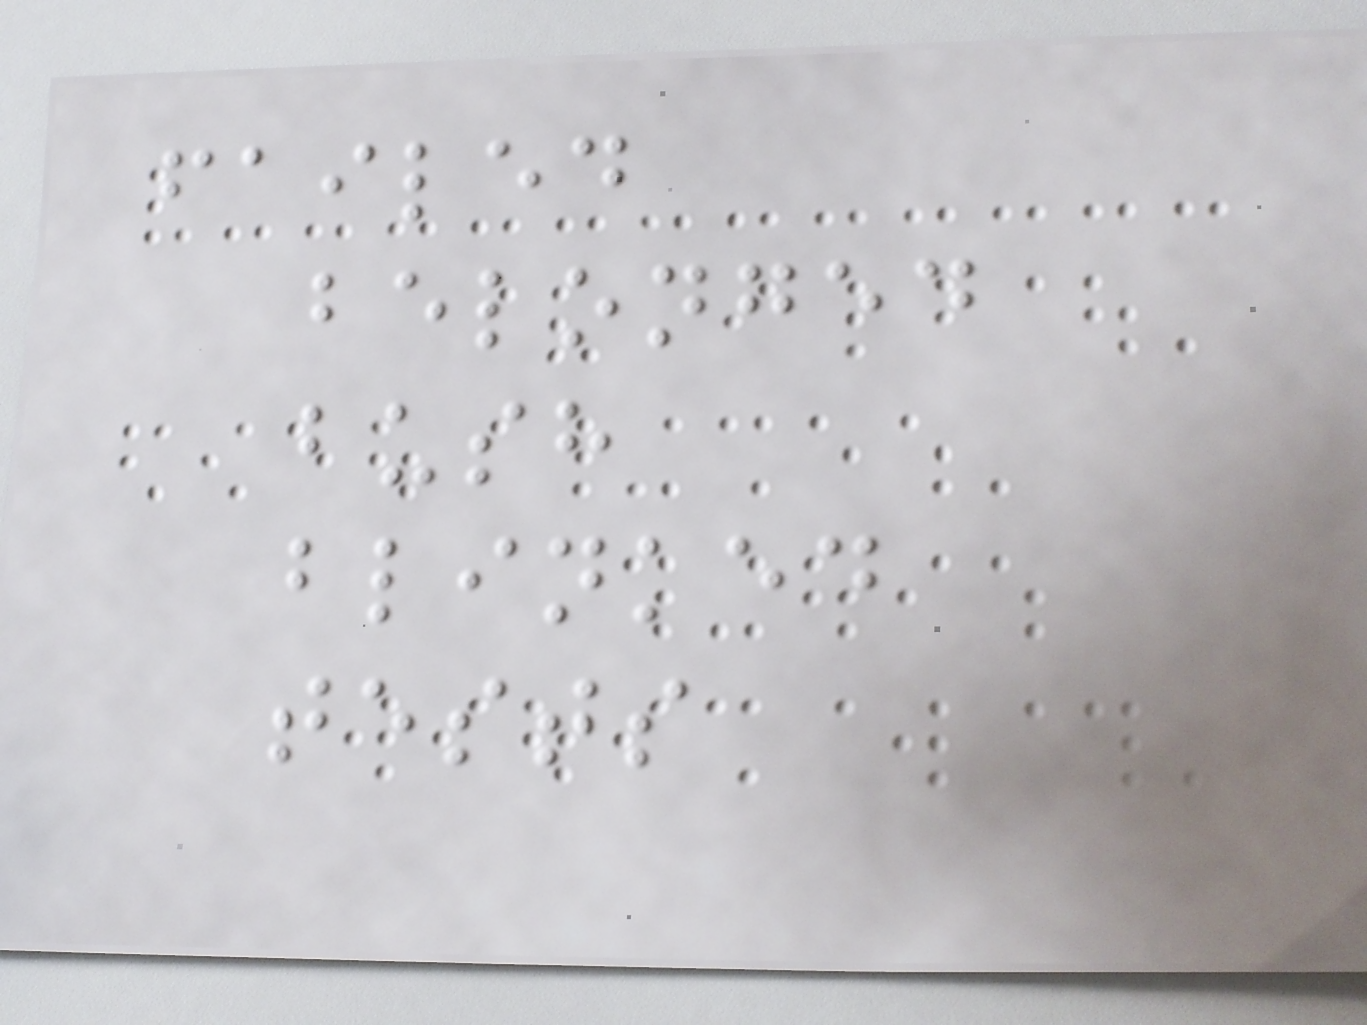failed
belonged
bush
blinked
tests
